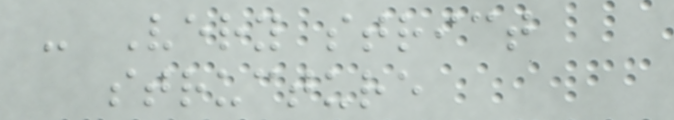- Very strict
structure
